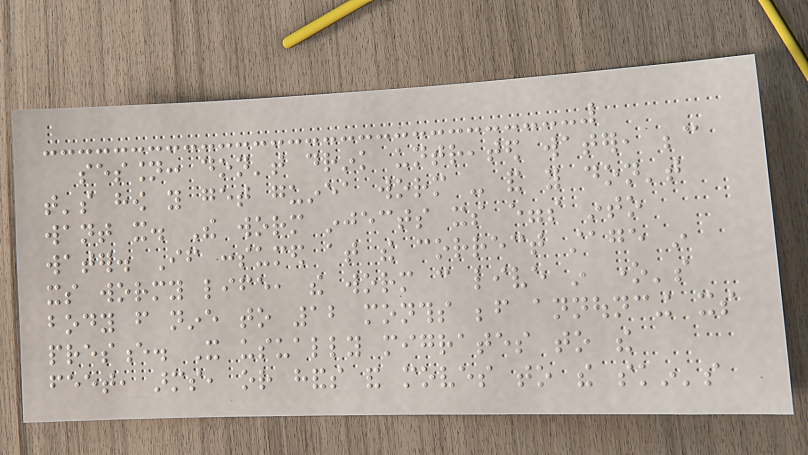session: don't drink untreated water, because
that's how you get guinea worm - and you don't
want it. The worm injects its eggs into
water. If consumed at the correct stage in
its wormy life, the worm can live in one's
body from nine to 12 months before announcing its
presence. It usually migrates to the
feet, arms, or hands and moves to the skin's
